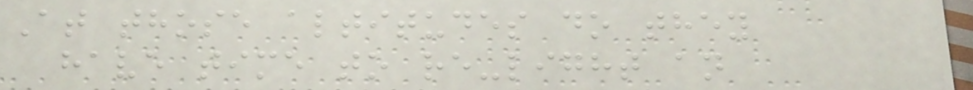At those altitudes do they
have time to re-light an
